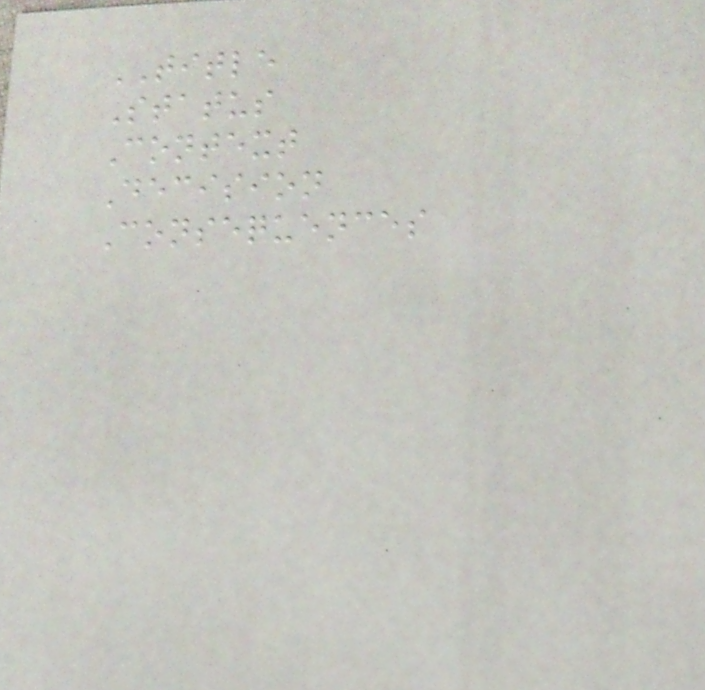TITLE
Status
Context
Decision
Consequences
